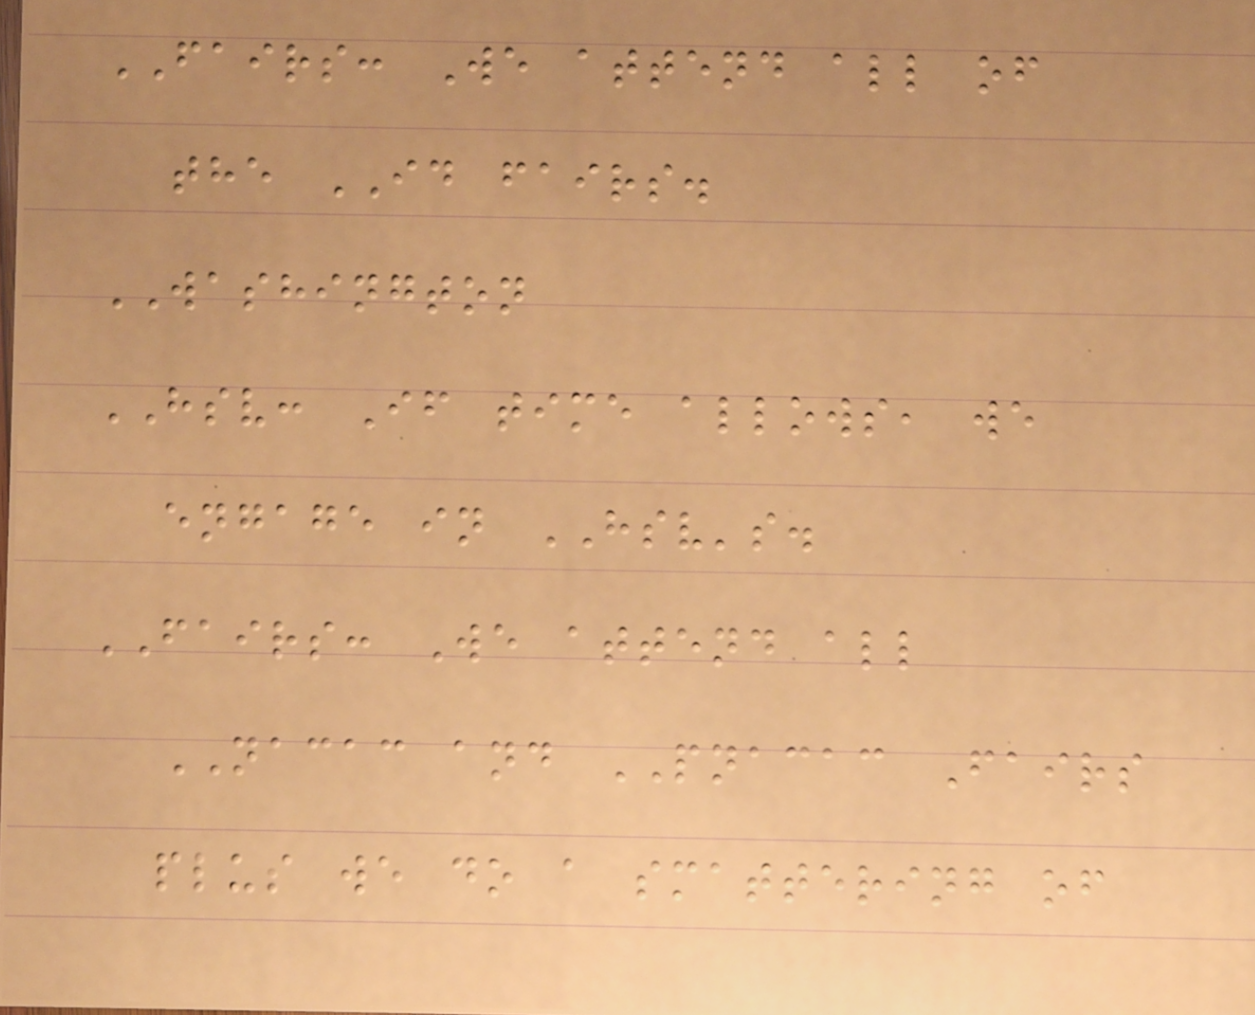FAIRS: We attend all of
the ID fairs.
WASHINGTON
HSV: If time allows, we
engage in HSV's.
FAIRS: We attend all
NACAC and PNACAC Fairs
plus we do a smattering of
